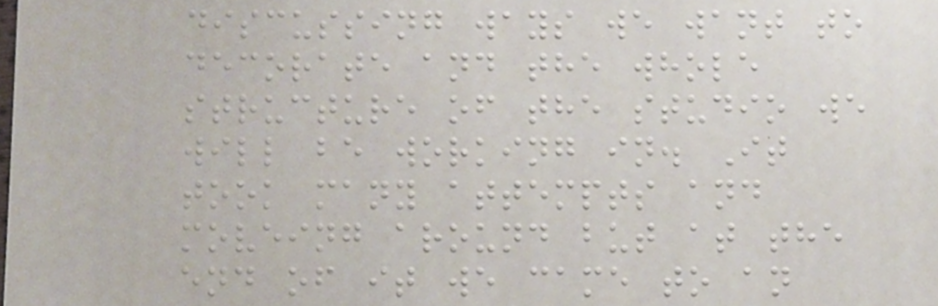discussing ways we want to
decorate and the whole
structure of the studio we
will be working in. It
took many attempts and
moveing around but at the
end of it we came to an
